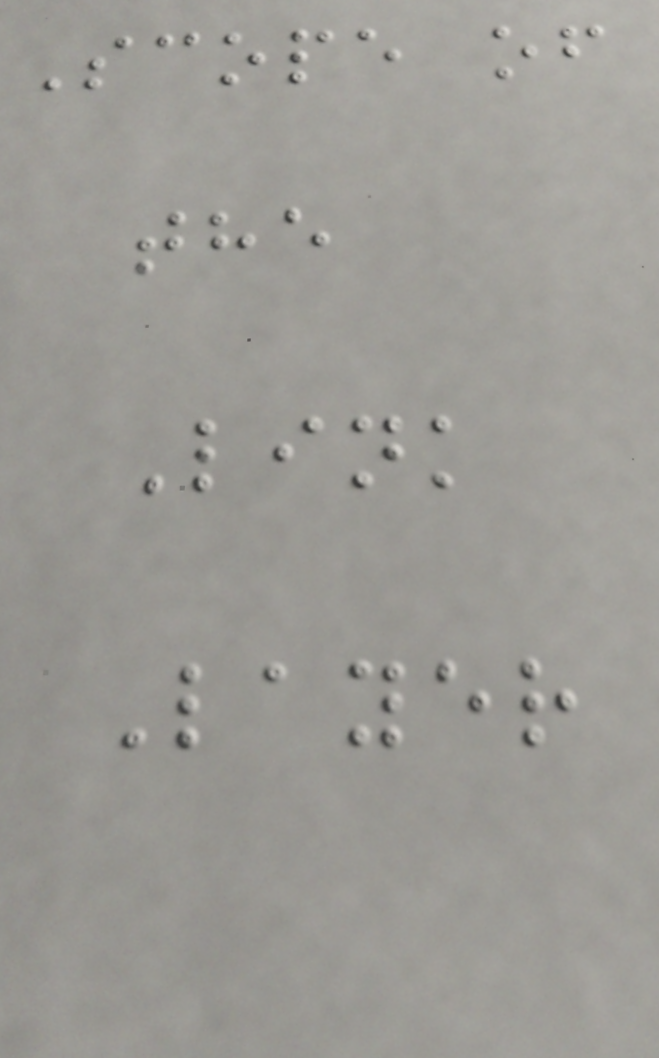Scope of
the
Link
Layer
